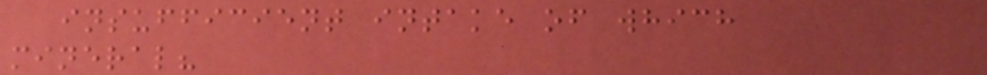insufficient intake of which
mineral?
